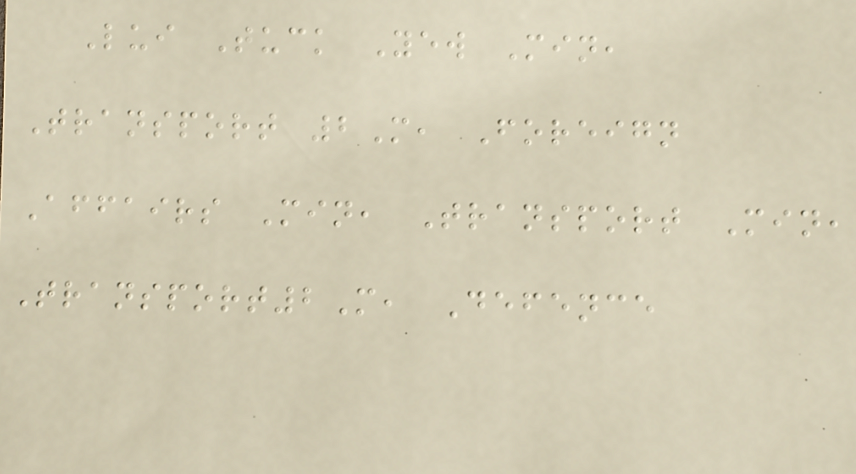Lui Tuck Yew Min,
Transport 2M, Foreign
Affairs Min, Transport Min,
Transport2M, Defence
